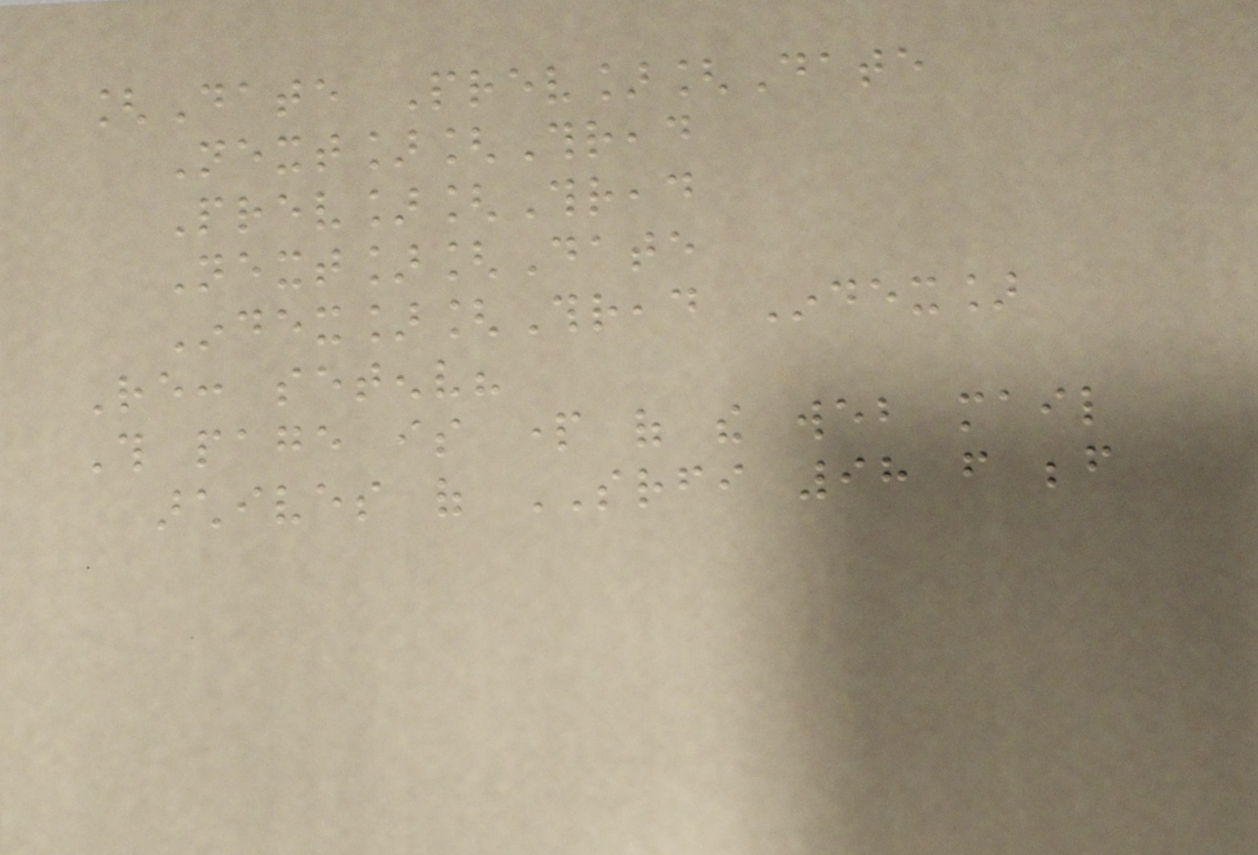[Date Prev][Date
Next][Thread
Prev][Thread
Next][Date
Index][Thread Index]
Re: setenv?
This page is part of the web mail
archives of SRFI 98 from before
